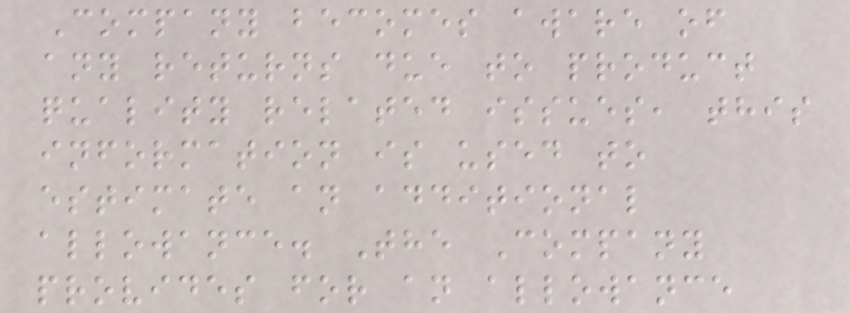Company becomes aware of
any returns due to product
quality related issues, this
information is used to
estimate an additional
allowance. The Company
provides for an allowance
